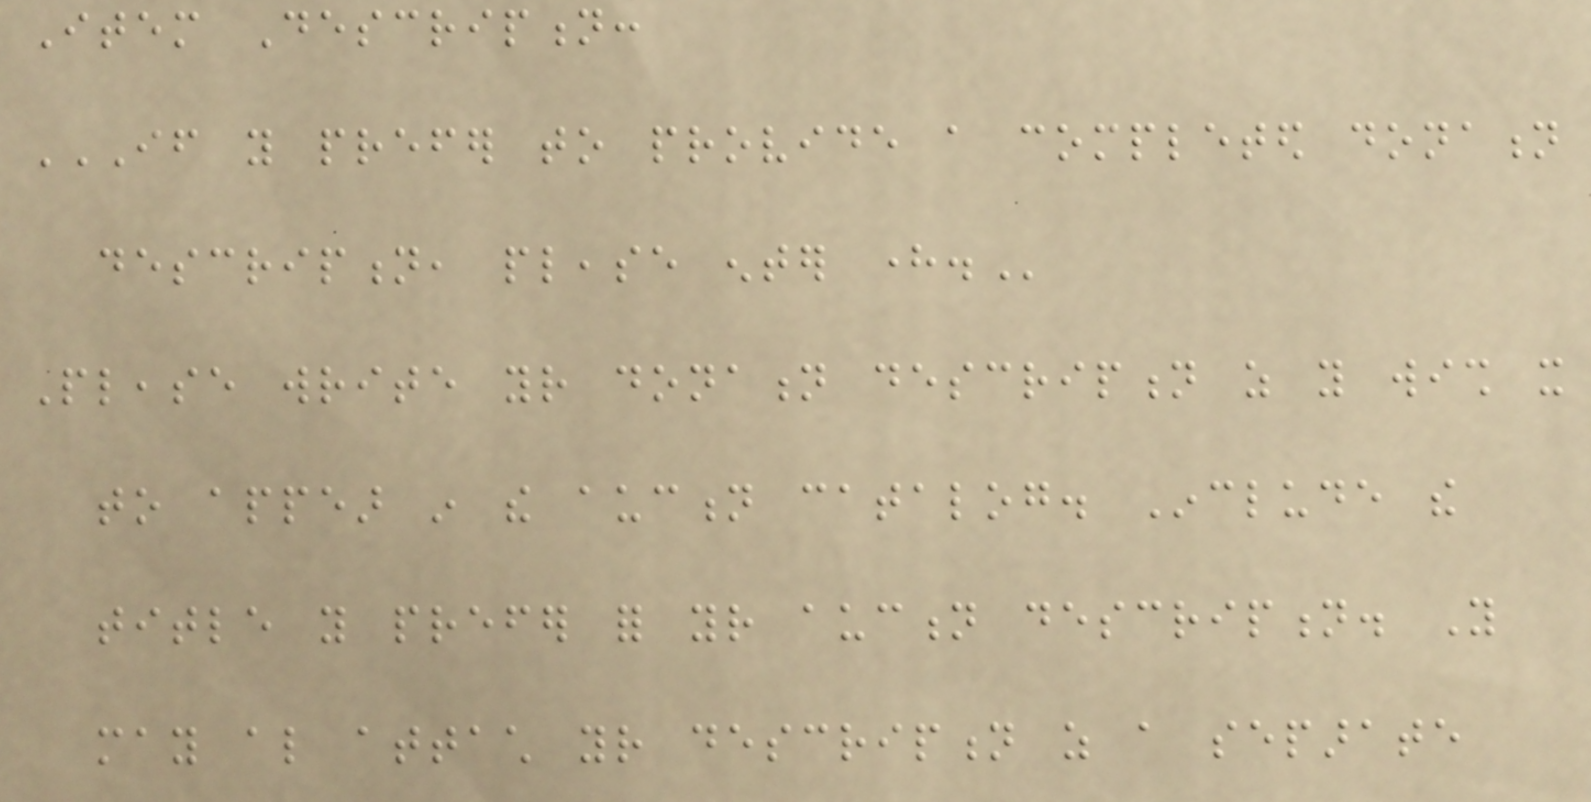Item Description:
IF YOU PREFER TO PROVIDE A COMPLETED DONATION
DESCRIPTION, PLEASE ENTER HERE.
Please write your donation description as you wish it
to appear in the auction catalog. Include the
title you prefer for your auction description. You
may also attach your description as a separate
